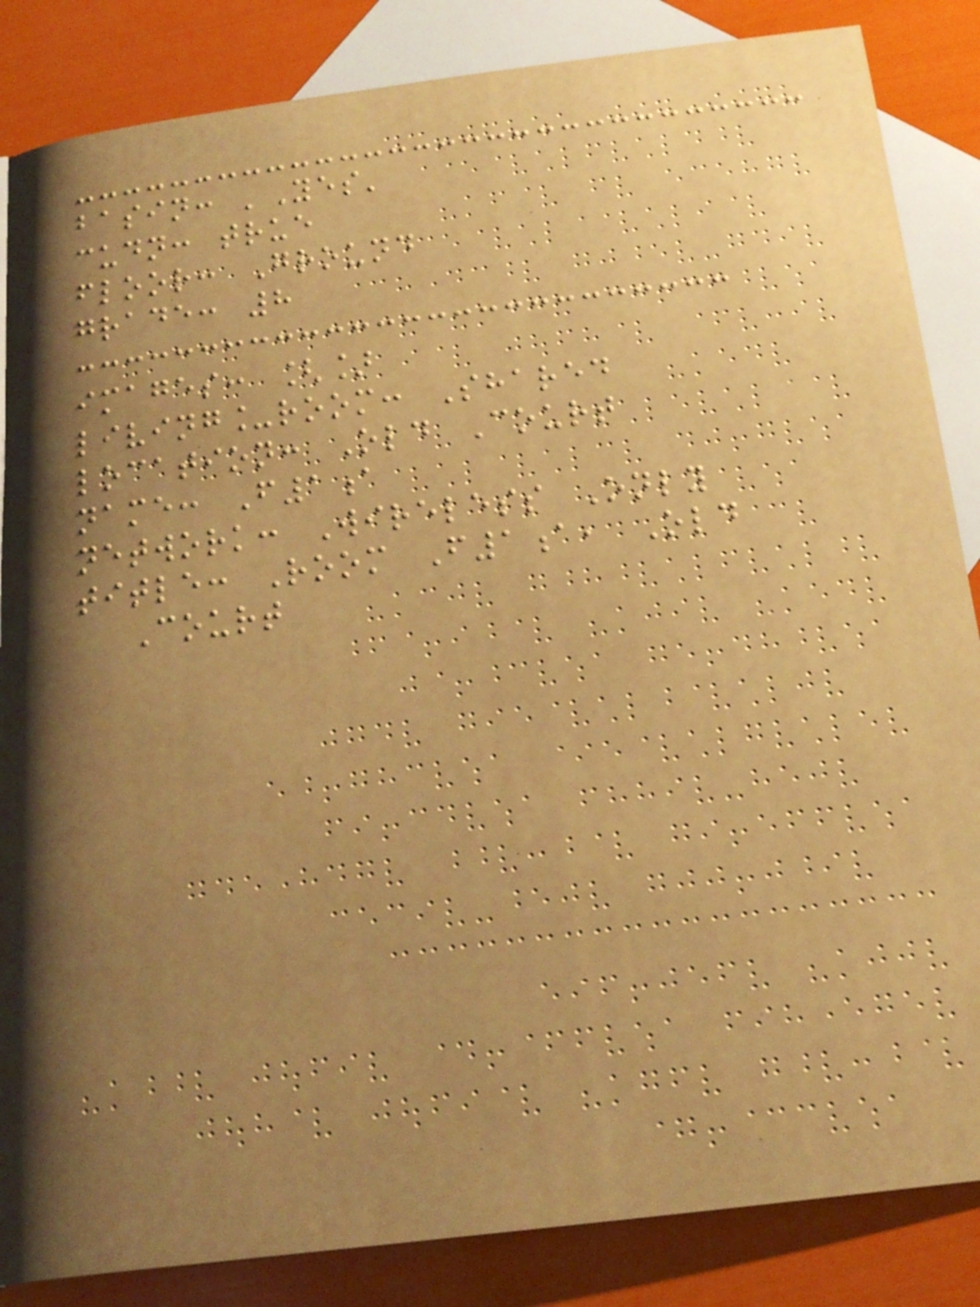basin: 'Yes'
cudn: true
floor: Ground
grade: 8
images: []
living_room: Shared
location: Old Court
name: F1a
network: Wireless Only
title: Room F1a, Old
Court
